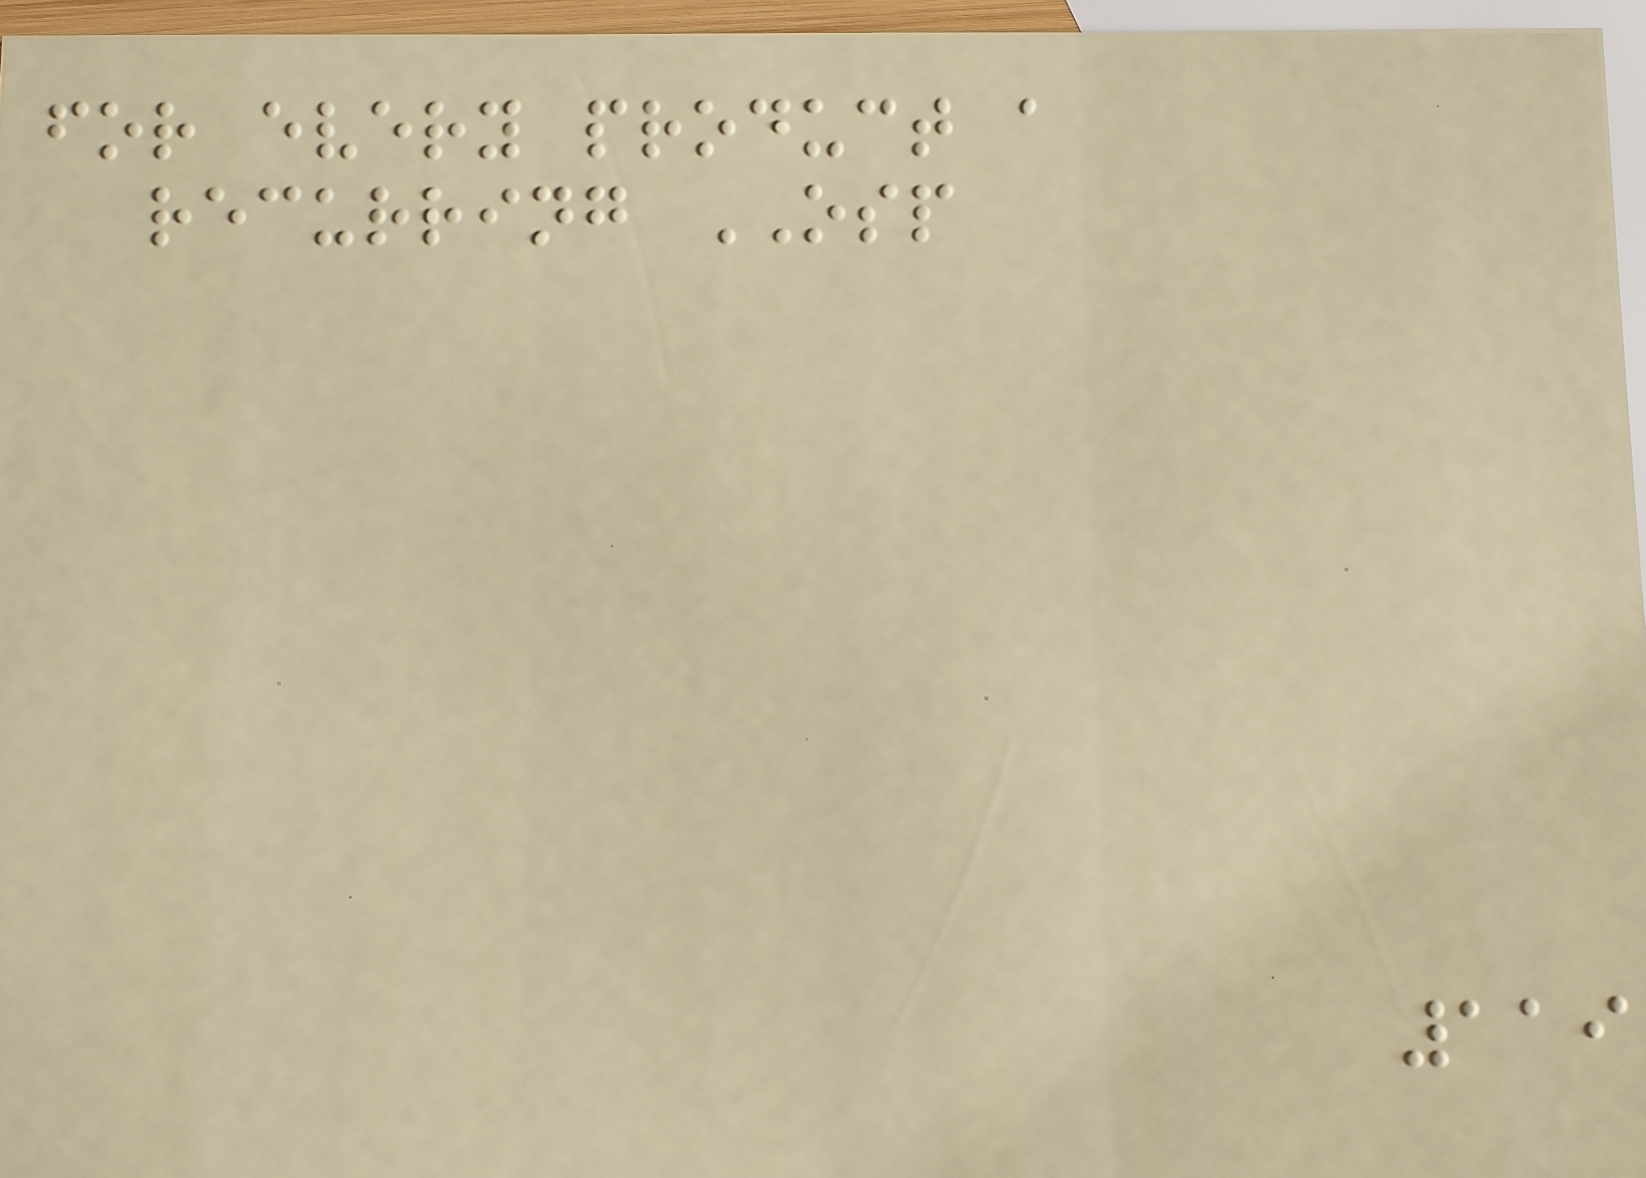for every product a
recurring OSP
119
